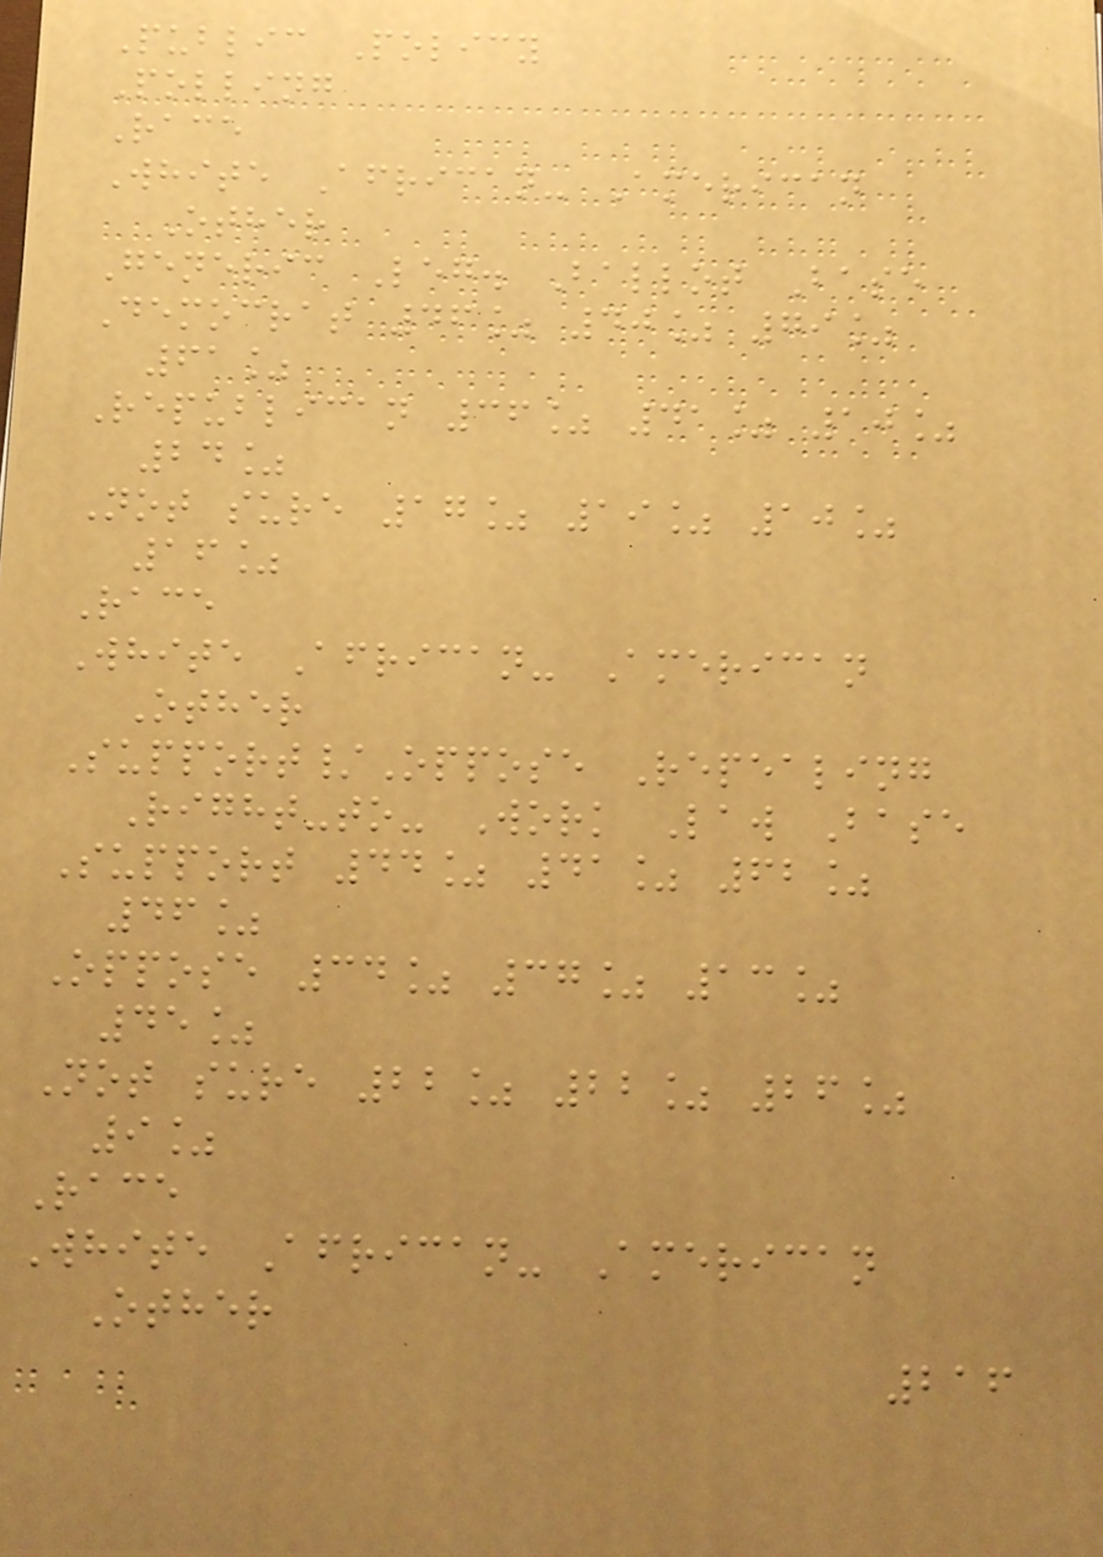Public Policy
Polling
Race
White African- American
Other
Generic Leg. Ballot Base
Democrat 46% 40% 79%
61%
Republican 36% 41% 10%
24%
Not sure 17% 19% 10%
16%
Race
White African- American
Other
Support/Oppose Repealing
Right-to- Work Law Base
Support 44% 41% 62%
46%
Oppose 34% 37% 13%
45%
Not sure 22% 22% 26%
9%
Race
White African- American
Other
216
